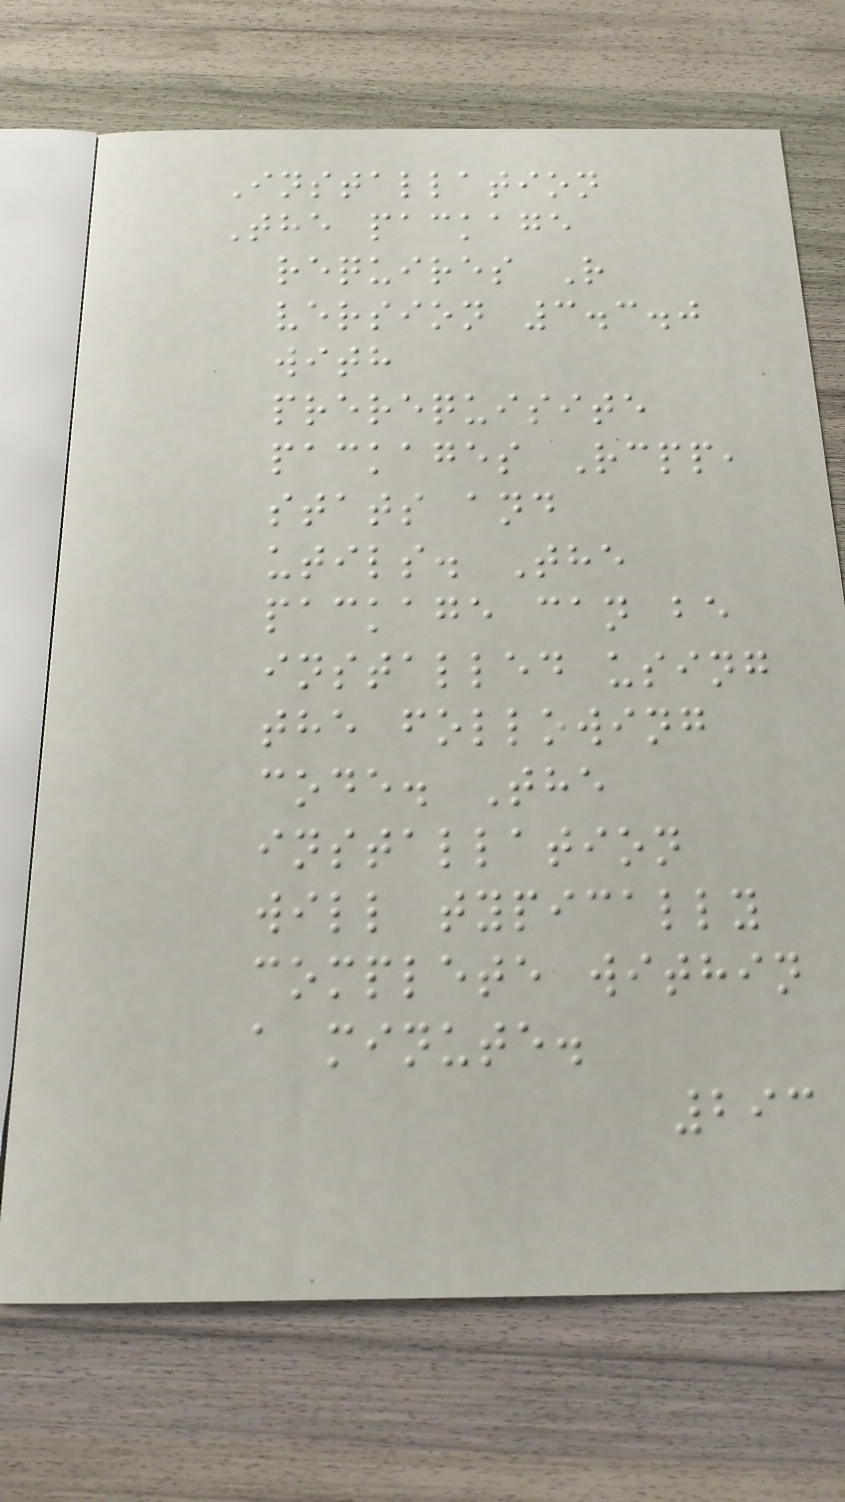Installation
The package
requires R
version 3.3.0
with
prerequisite
packages Rcpp,
stats and
utils. The
package can be
installed using
the following
code. The
installation
will typically
complete within
a minute.
293
